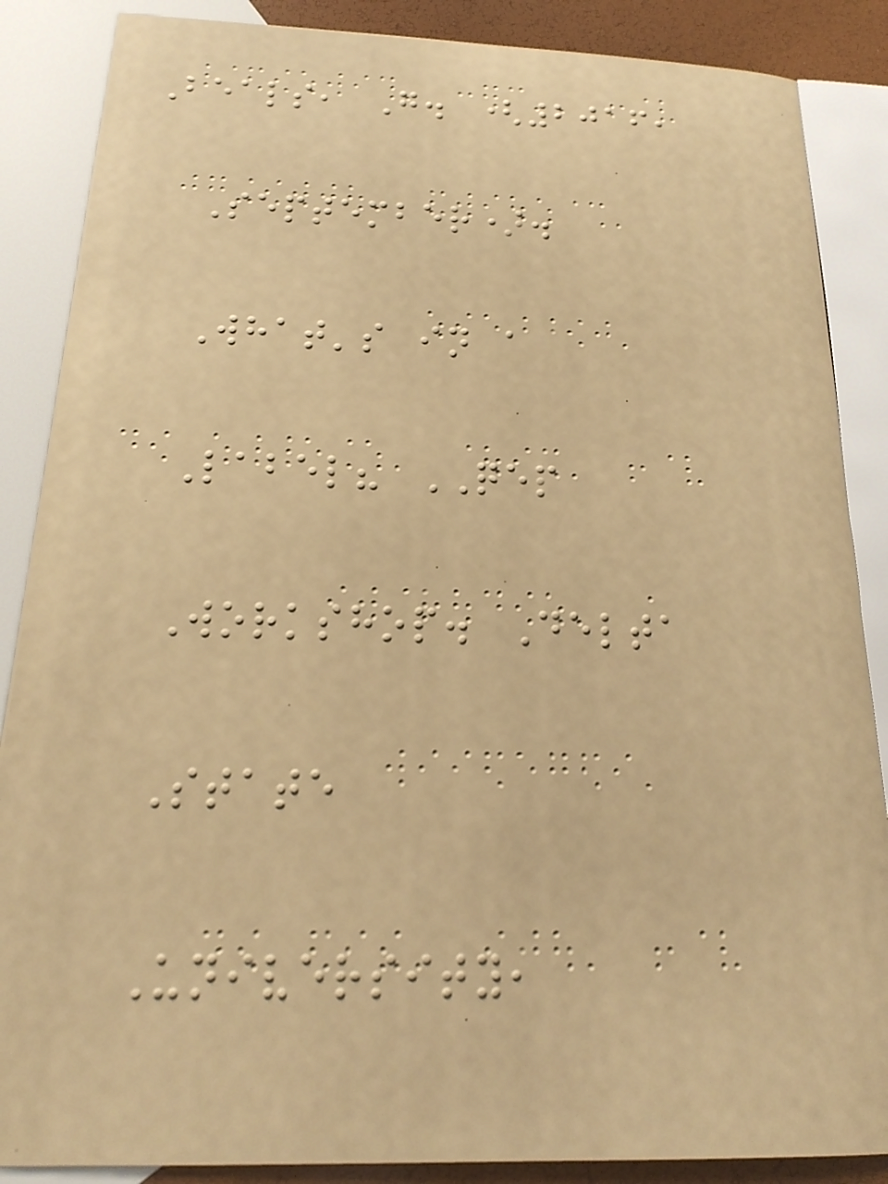Beals, G. (2016,
September).
What's in a
Label? QEP
Workshop. Delta
State
University,
